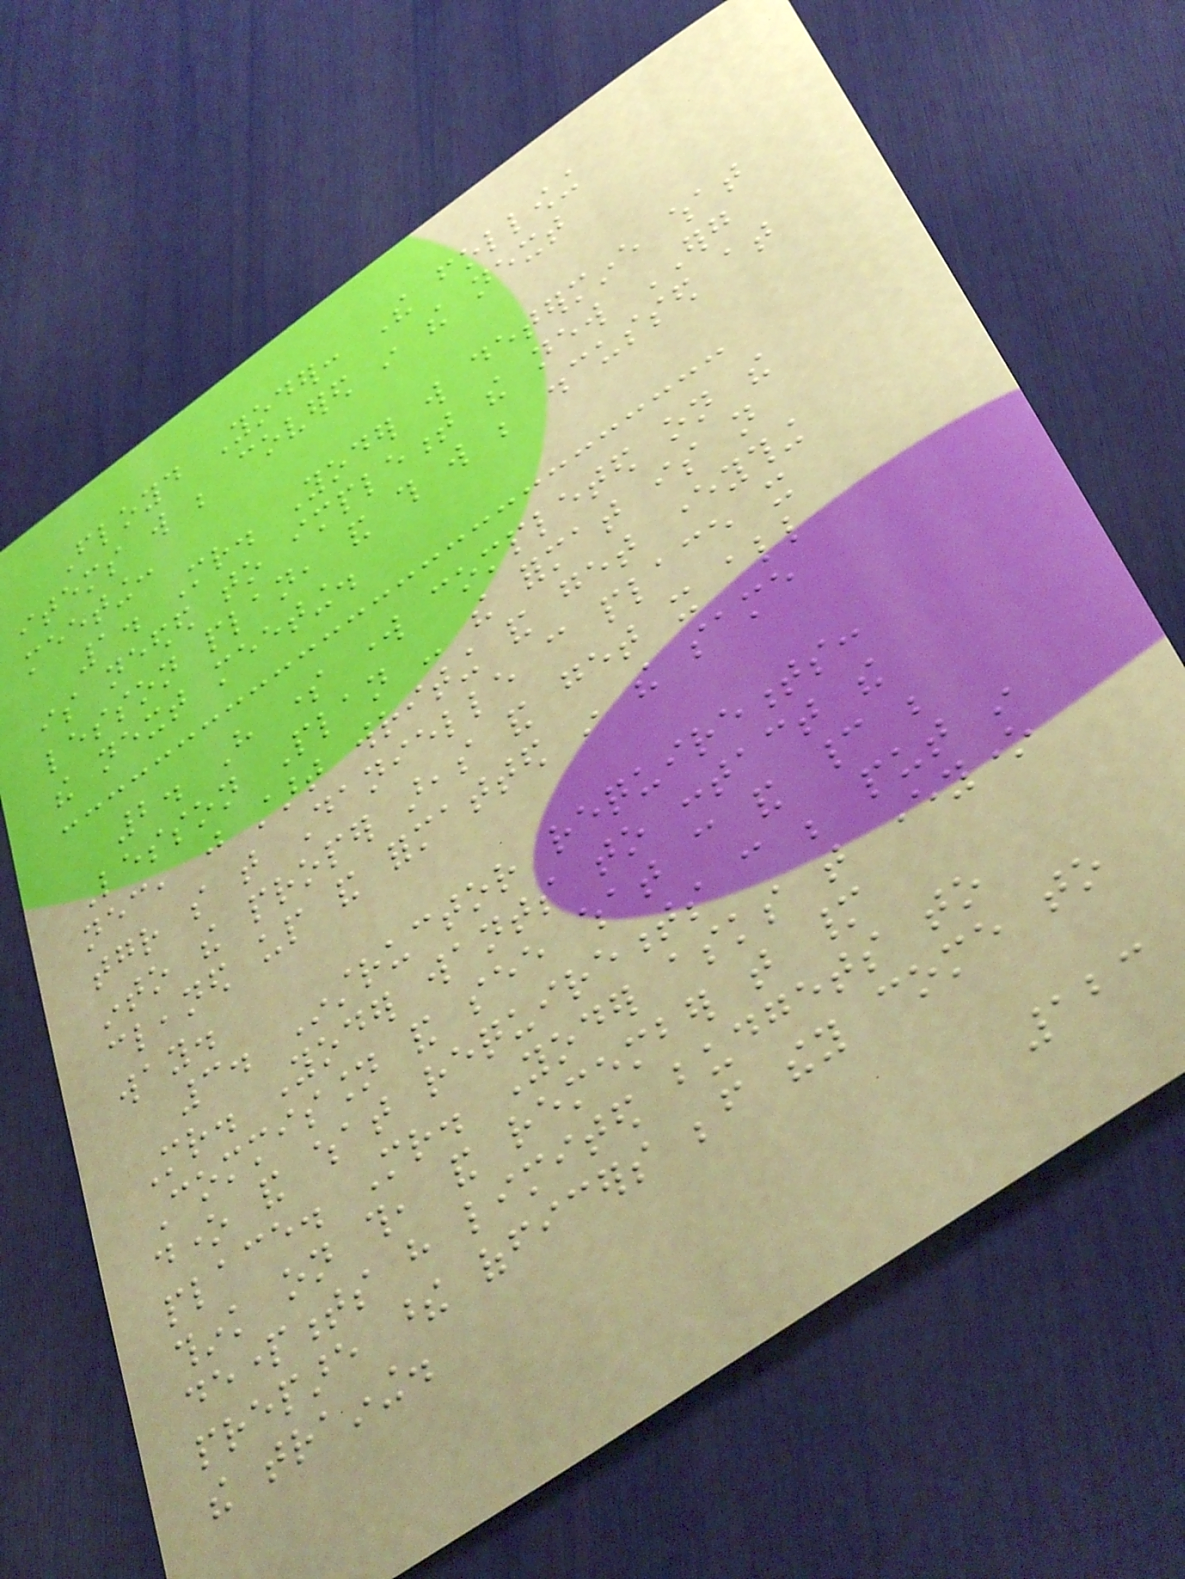Floyd Yoder: The following
items will be covered in the next
meeting:
1. Mr. Yoder will determine what
is needed to implement the new ERG
lesson plan, and this will be discussed at
the next meeting.
2. Have some work completed on the
Lesson Plan - the format is not
necessary, just start writing and get everything
together so that Danielle can place it
into the proper areas and get it all
cleaned up and formatted in the same
way.
3. Instructor requirements:
Mr. Yoder wants to contact the
Commission and see what can and cannot be
done and what requirements can be put in
place. Mr. Yoder asks that everyone
think on this, and remember that many
departments have limited budgets to
prepare these officers before they come to
the training.
123
